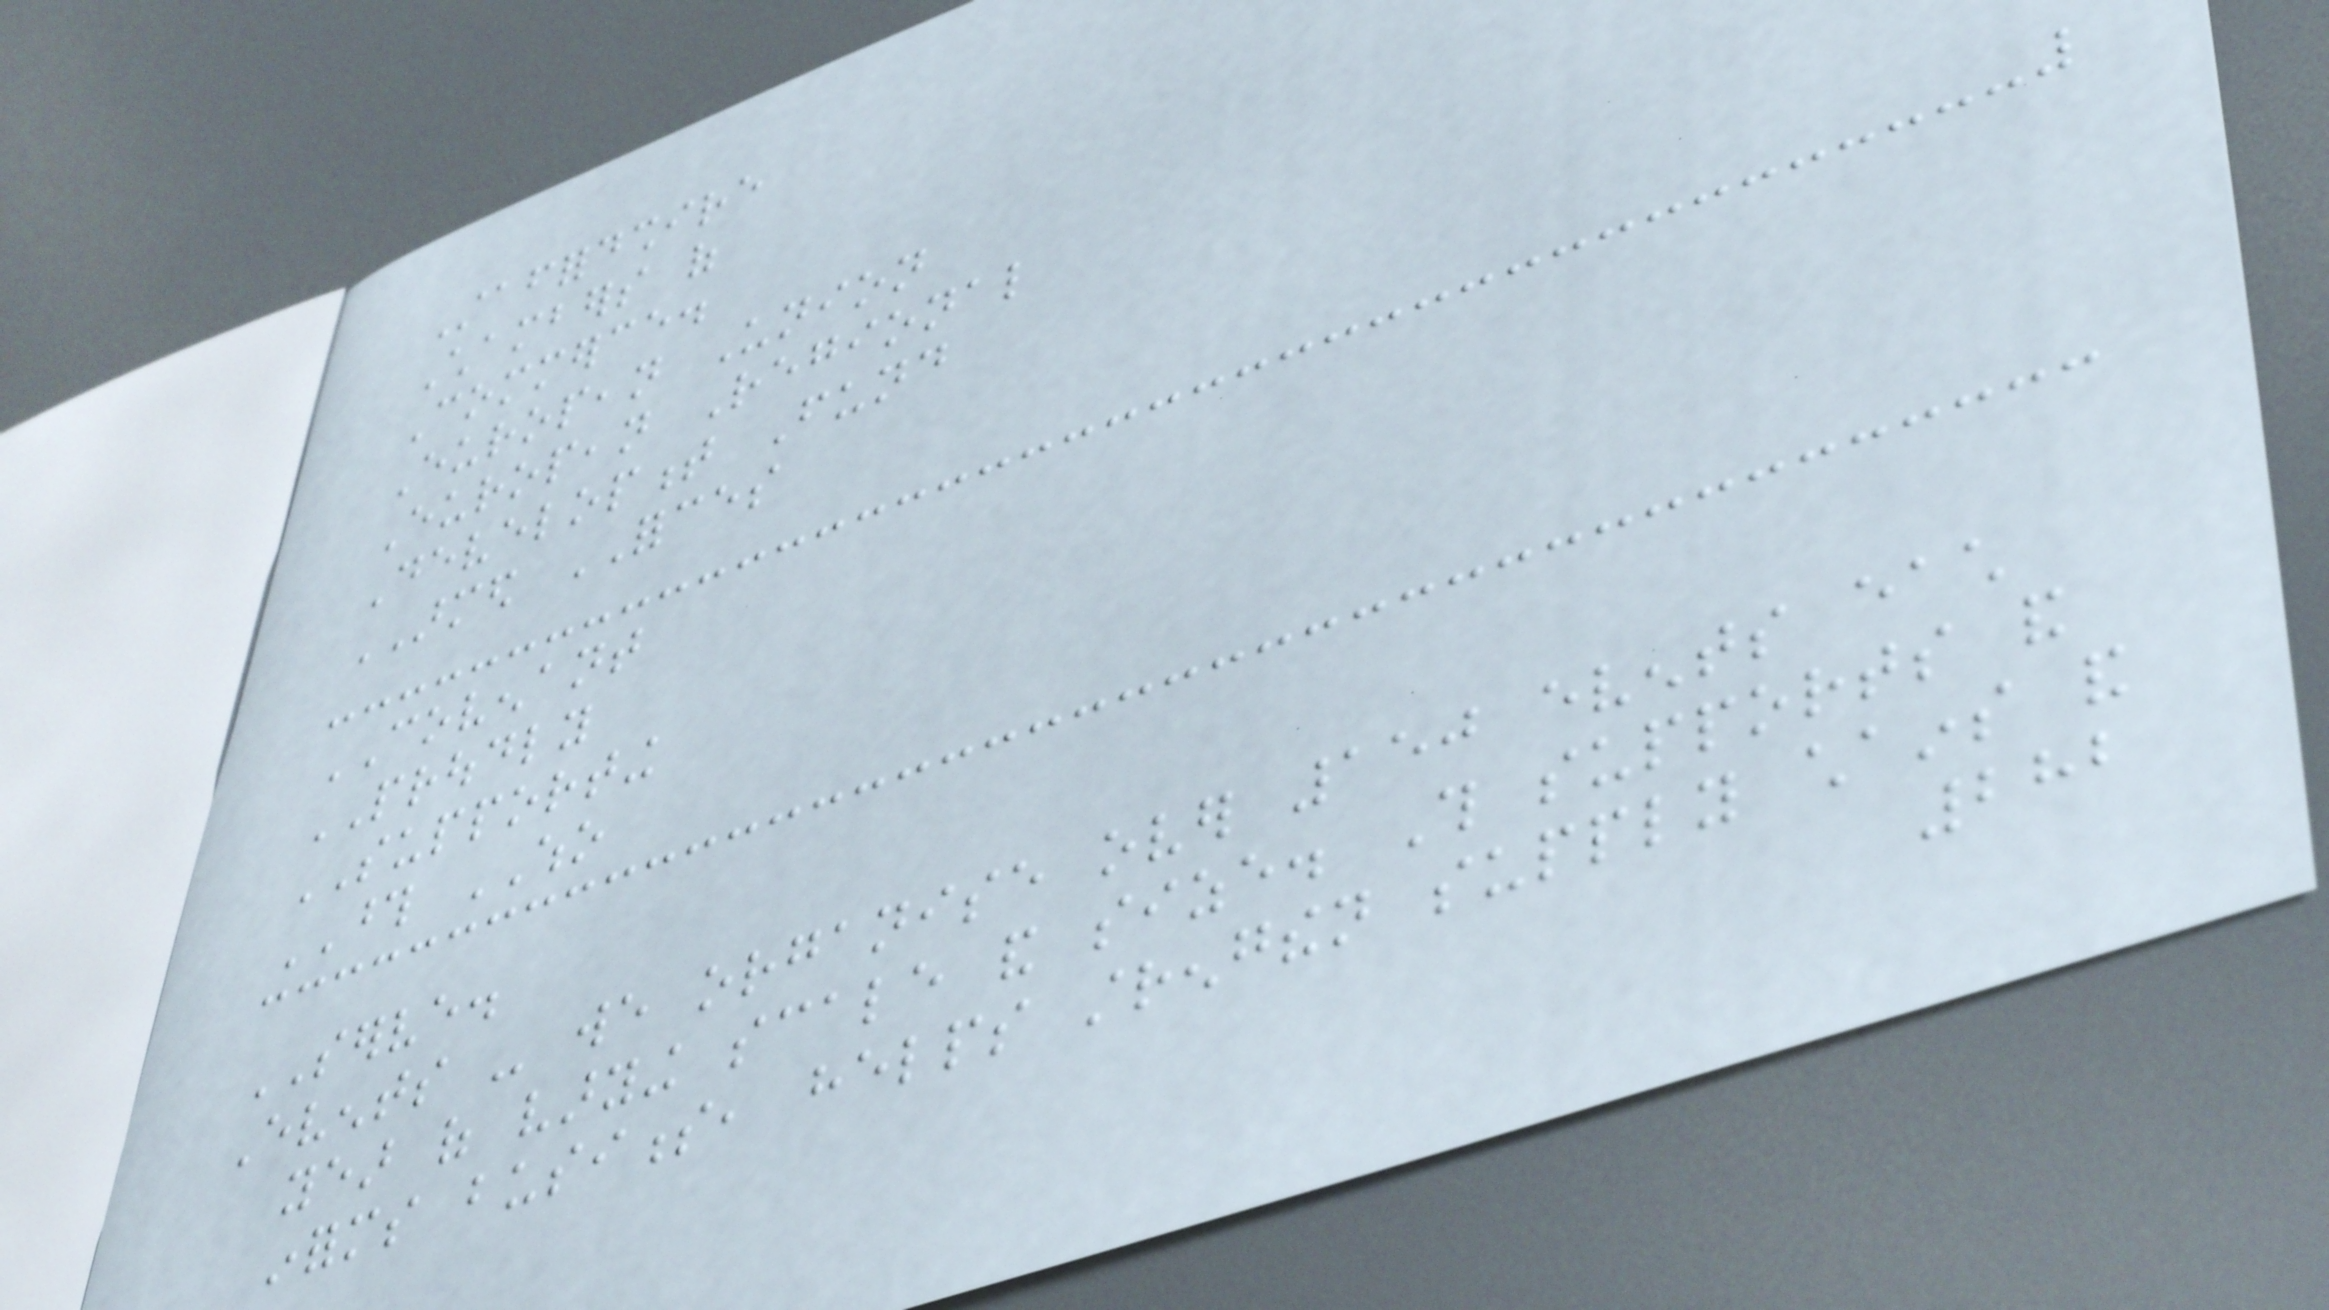Staffordshire
Chambers of
Commerce.
European Union
European Regional
Development Fund
ARMED FORCES
COVENANT
PROUDLY
SUPPORTING
THOSE WHO
SERVE.
Events - we organise over 150 events each
year of varying scale and size. This supports and
informs business, helps strengthen supply chains and
282
